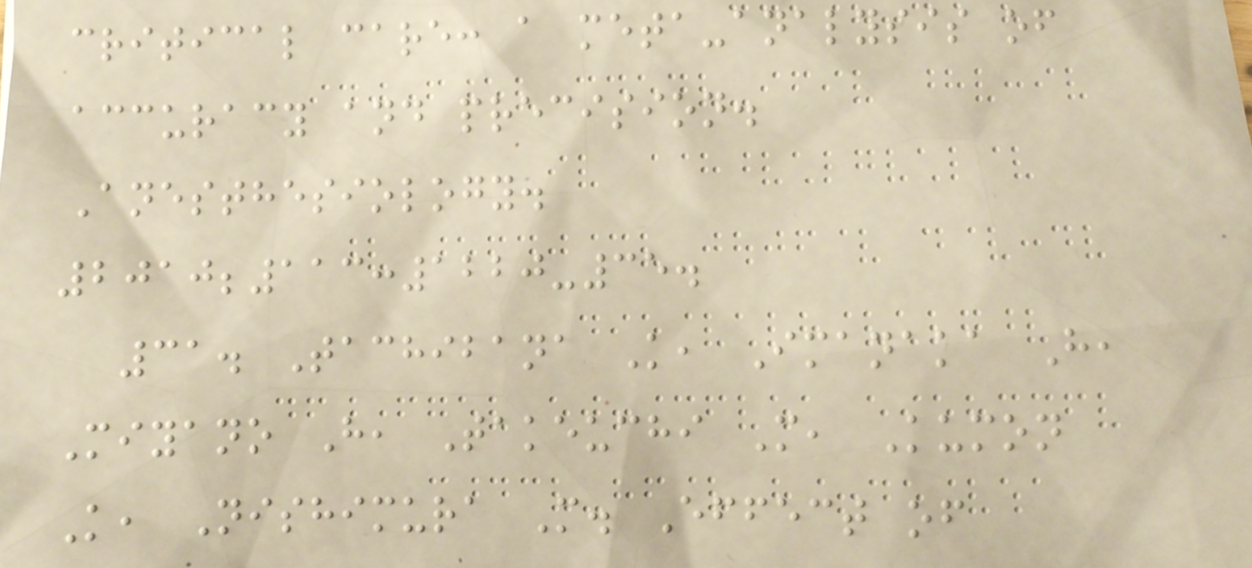critical care: a meta-analysis of
accuracy and precision.
Anesthesiology.
2010;113:1220-35.
31. Tachibana K, Imanaka H,
Miyano H, Takeuchi M, Kumon
K, Nishimura M. Effect of
